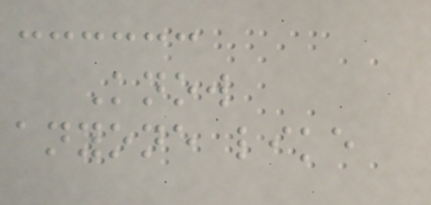Know
anyone like
